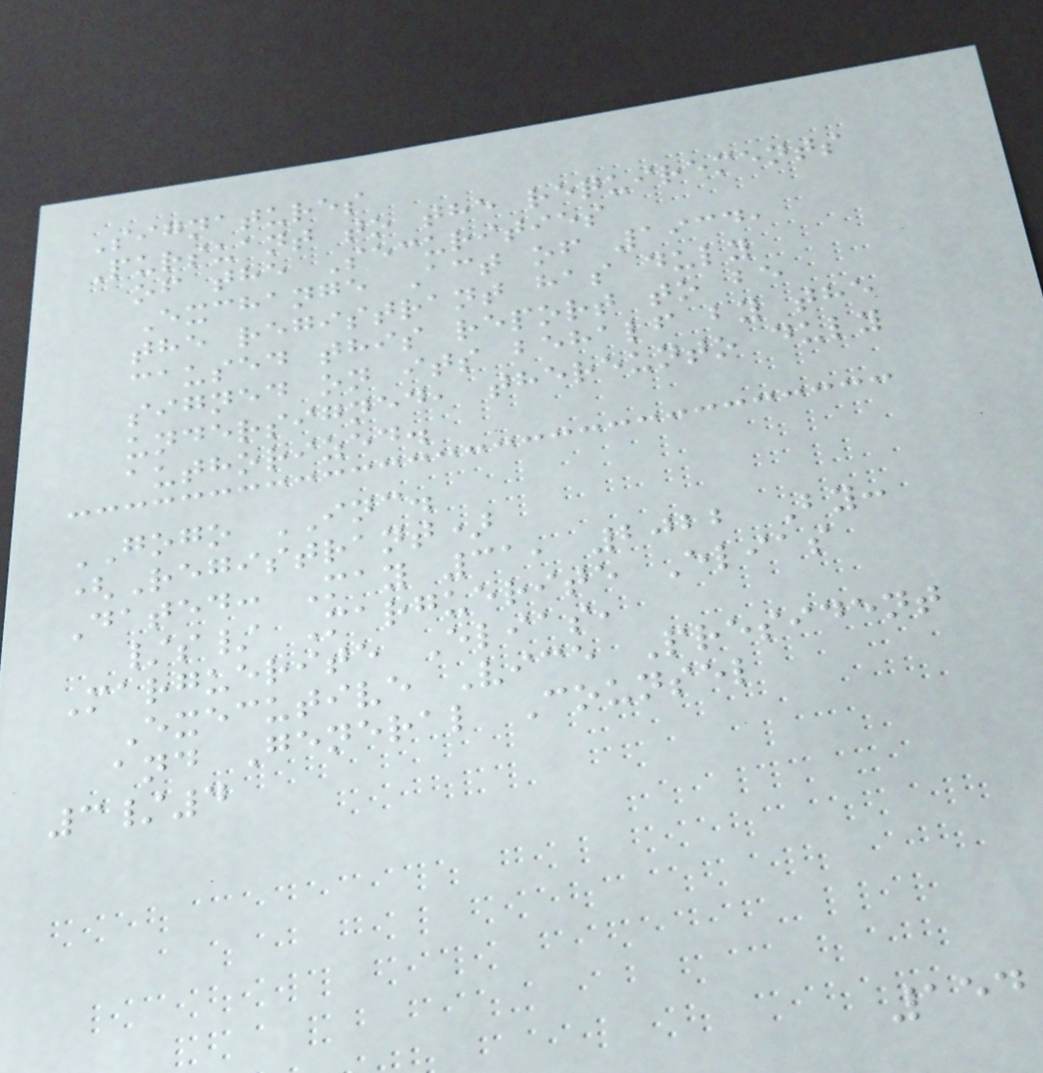Signatures
Pursuant to the requirements
of the Securities
Exchange Act of 1934,
the registrant has duly
caused this report to be
signed on its behalf by the
undersigned, thereunto duly
authorized.
GOGO INC.
(Registrant)
Dated: May 31, 2022 By:
/s/ Marguerite Elias
Marguerite Elias,
Executive Vice President
and General Counsel
3/4
154
